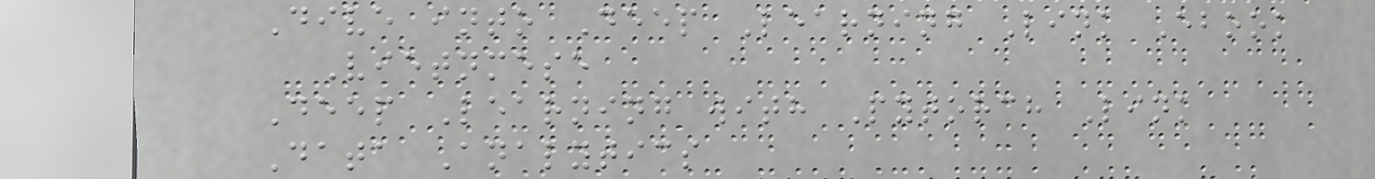Dive into Deep Learning Link Ebook
Vietnmese
Deep Learning with Pytorch Link
Data Analytics
